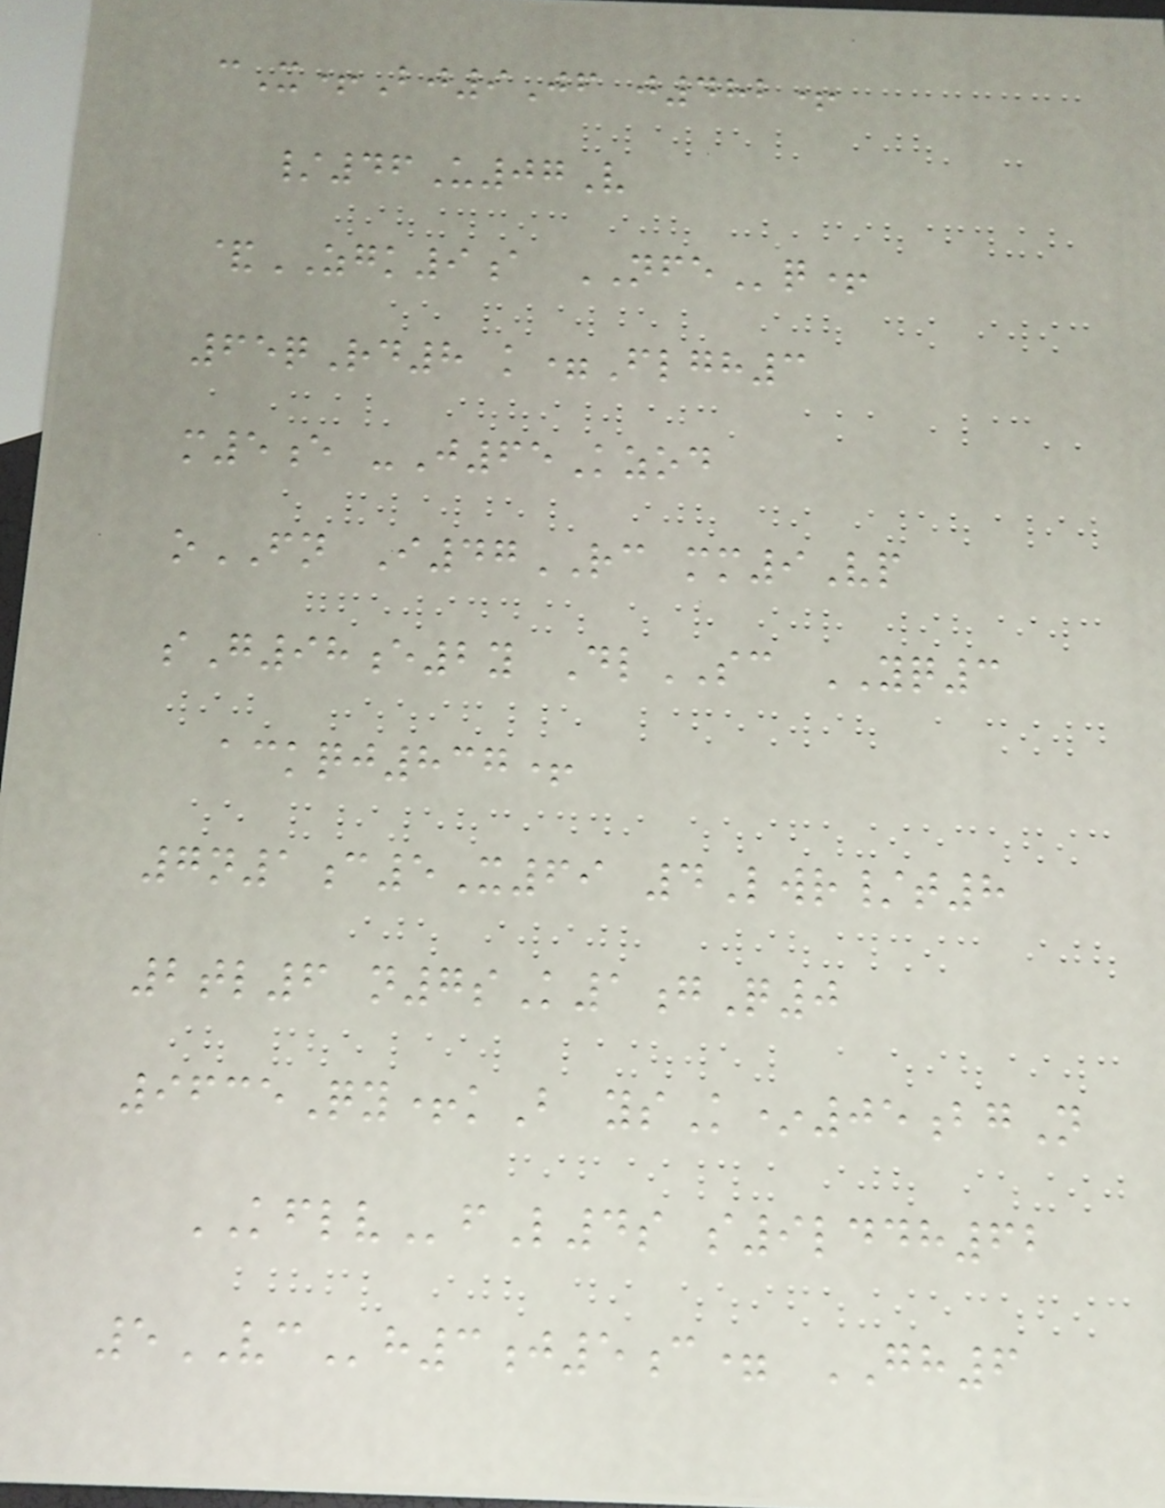cX+Bj9Jf j482+
/46U07V
&ZGK9a NFEq+
65qRd8 k=Flgh3
m5e -J65Kzod
oFN I47RC mm9Vp
sG98e2y DlSC YQ3
ackqj837+
7n1c5X69 4Lwr/t8
2tl6 n7sK1gQ0
9635Qy+kB ysK*05bgN
KFLVfL4s s9lddh62
5VCh3j5c= GH6
